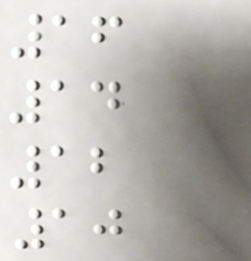16
14
12
10
